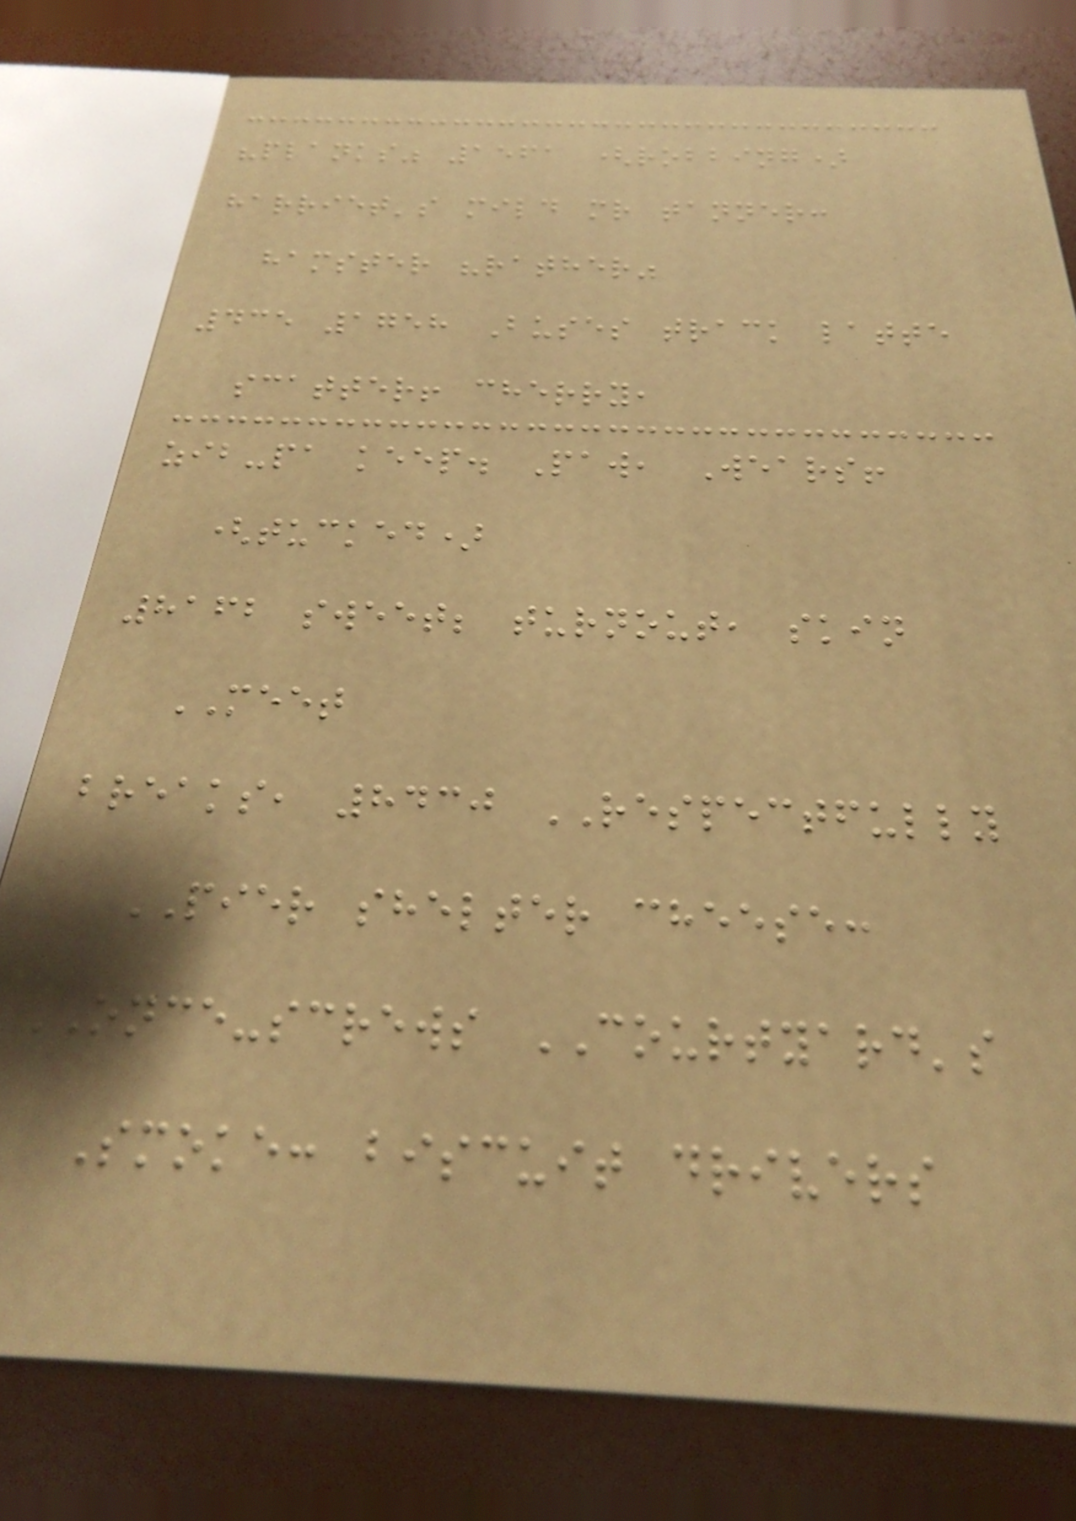"planks" 1561 (robbing)
harriet's mild mr tanner:
hamster "rather"
435 1758 Buses track latte
scatter! cherry,
zib-pa keep. Paw, Wears!
(tucked)
8162 sweet; turnout, skin
MEET
breaks, 8430 RESPECTFULLY
PIER shelter cheese:
ONCE-screws COURTYARD's
Smoke: biscuit drivers
